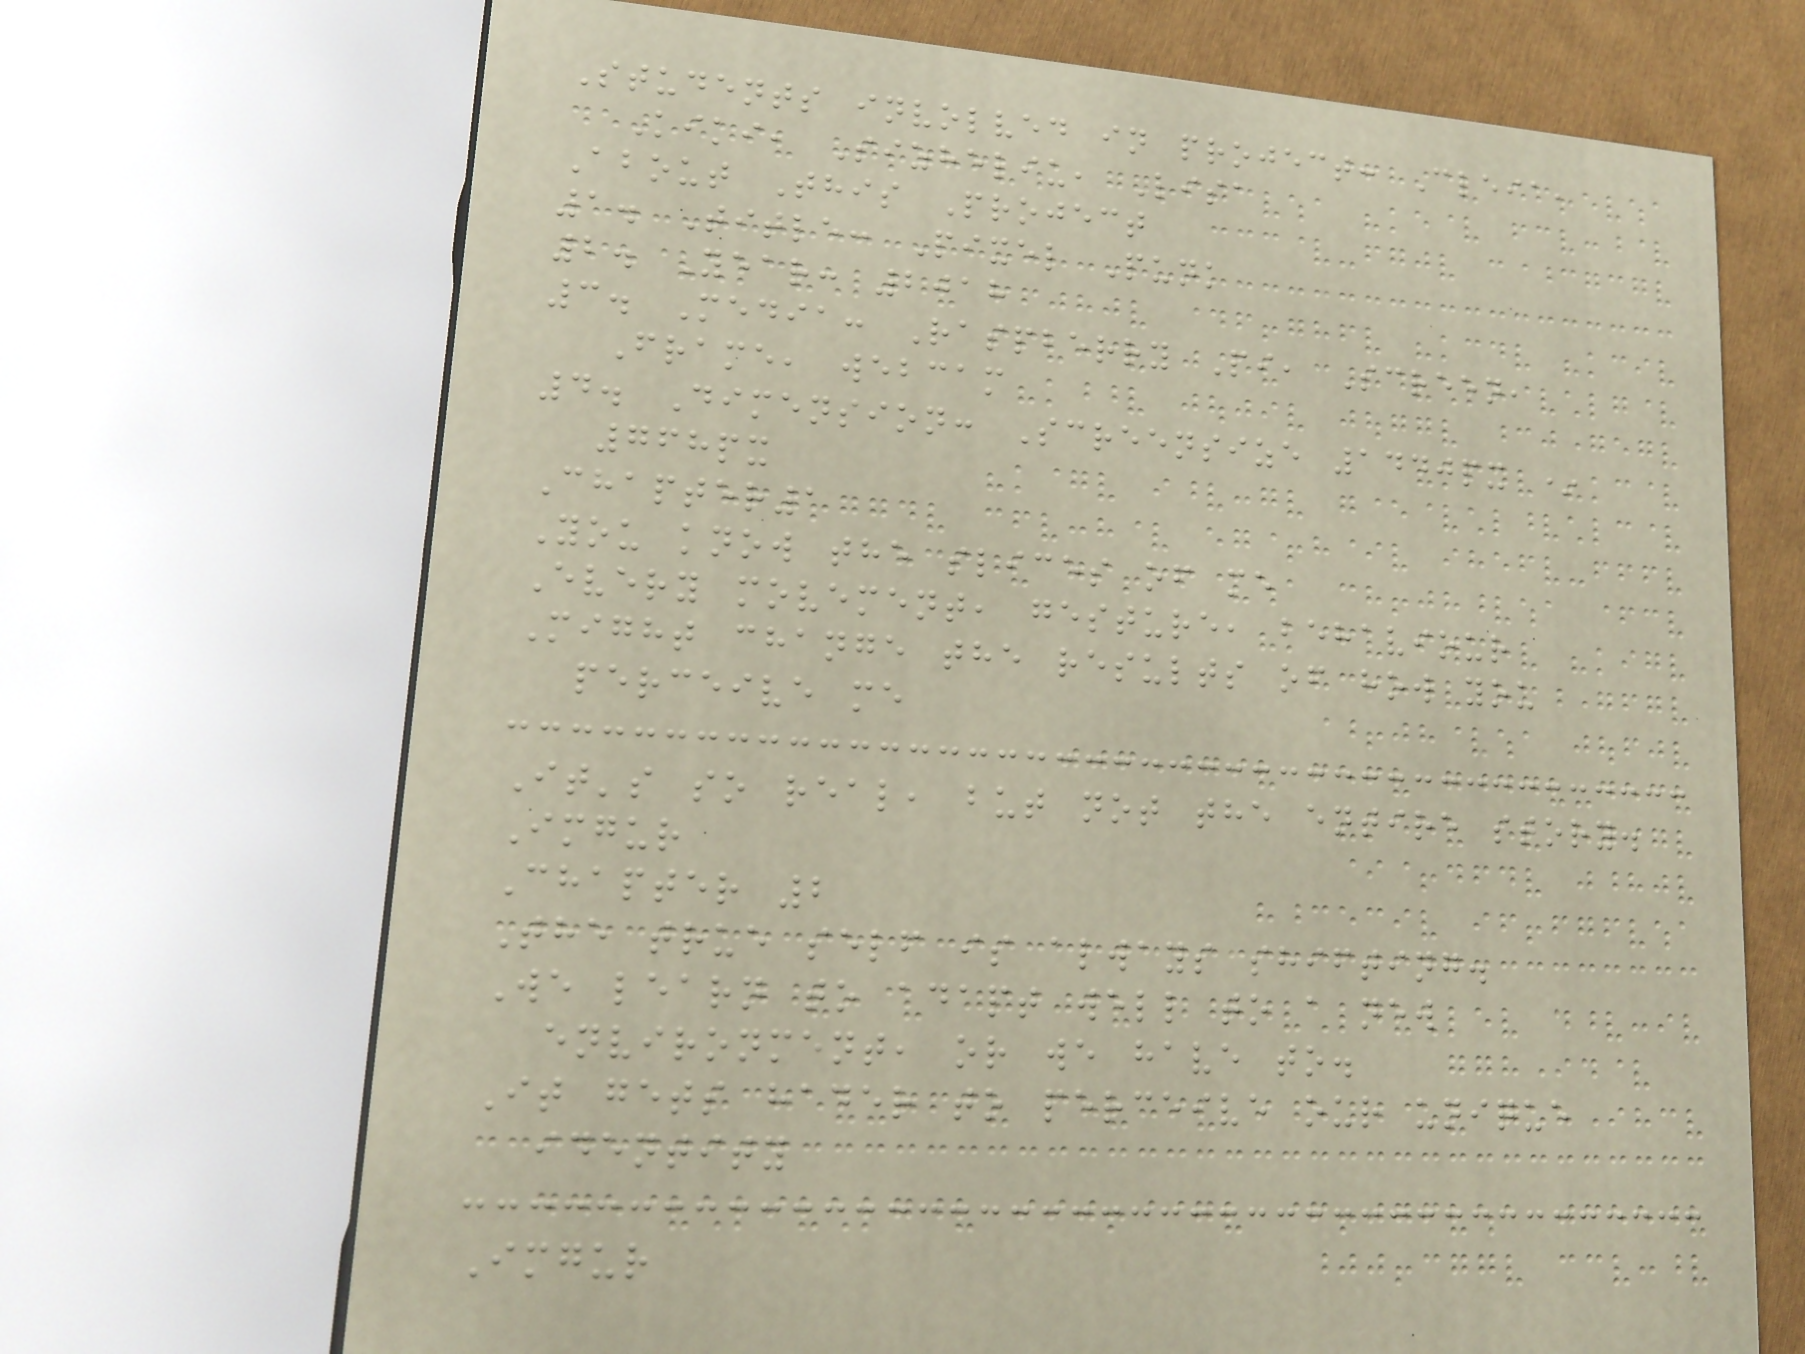Students involved in project: Cleia,
Kiki, Sizheliu, Lisa
About This Project
1. Title: Pixel Punk
2. Year: 2018
3. Media: Raspberry Pi, Screen,
Frame, webcam
4. Dimension: Screensize 1440px *
768px
Chapter1
You know the slices of me
Every movement, gesture, behaviour
Might change the results of how you
perceive me
It's so real, but not the entire story.
Imgur
Chapter 2
The true self is always shifting.
We learn to adapt well to a new
environment, or we have to.
It gets hader to perceive our unique
identity
Imgur
